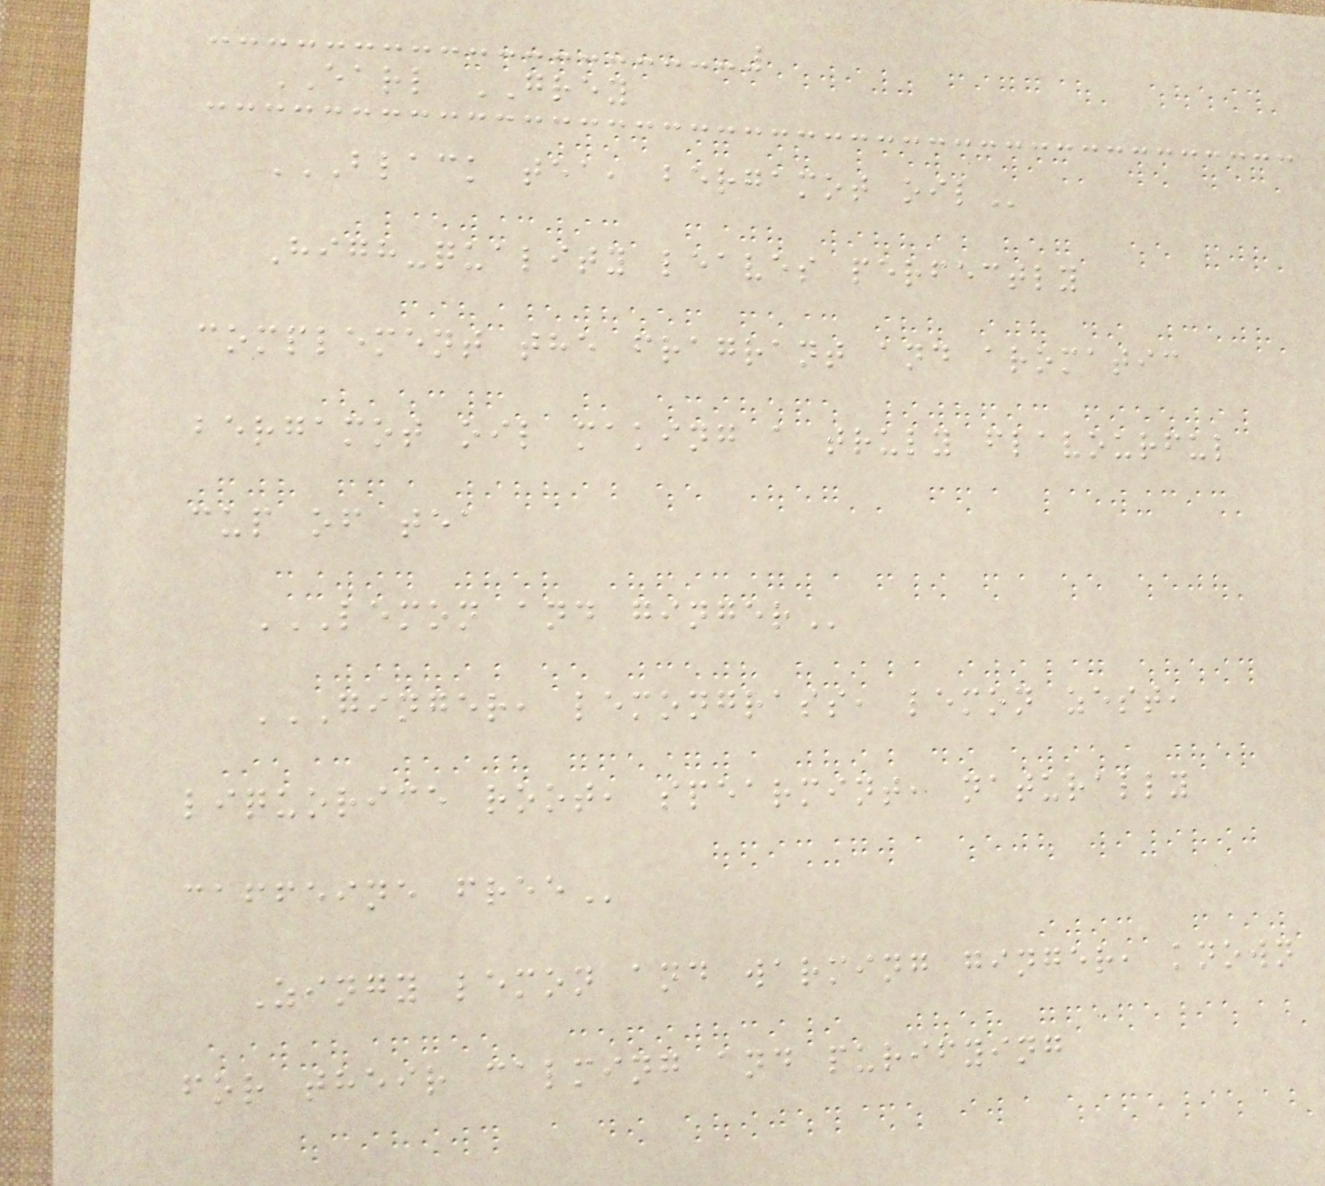EARL GREY
BLACK TEA, BERGAMOT OIL
High-quality leaves perfectly
complement the fragrant and aromatic
bergamot oil making a truly flavourful
cup of tea
LEMON AND GINGER
GINGER, LEMONGRASS, LEMON ZEST,
LIQUORICE ROOT, SPEARMINT, NATURALLY
CAFFEINE FREE
Zingy lemon and warming ginger, known
for their calming and purifying
